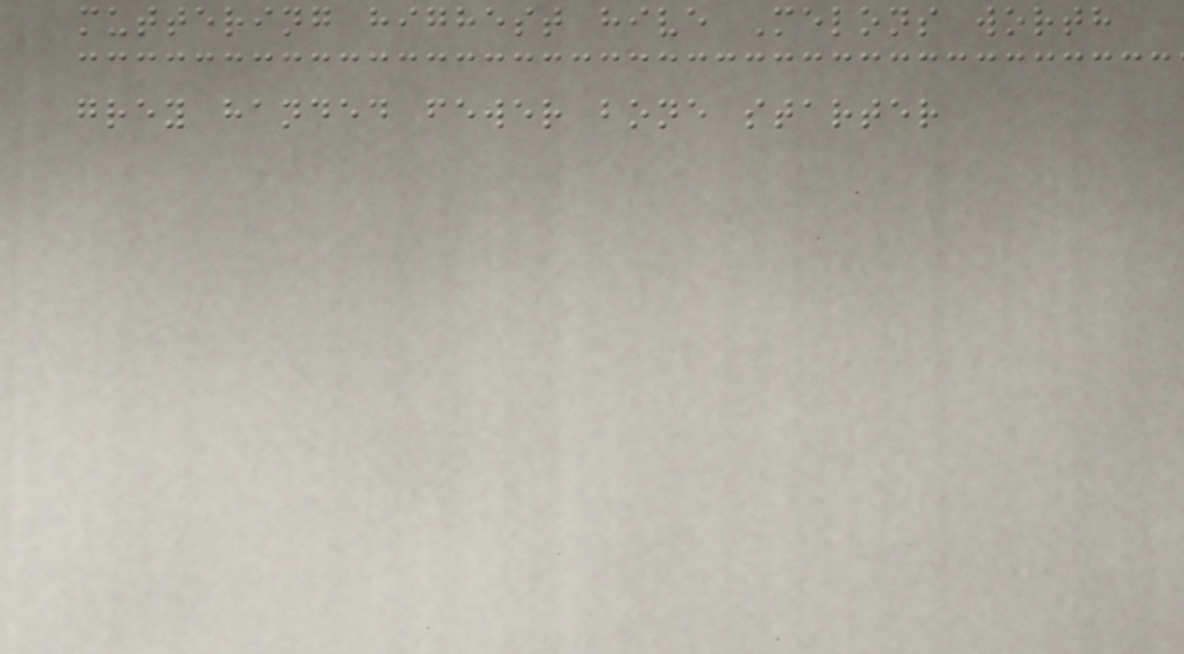muttering highest hive Melons worth
grey handed fewer bone starter
